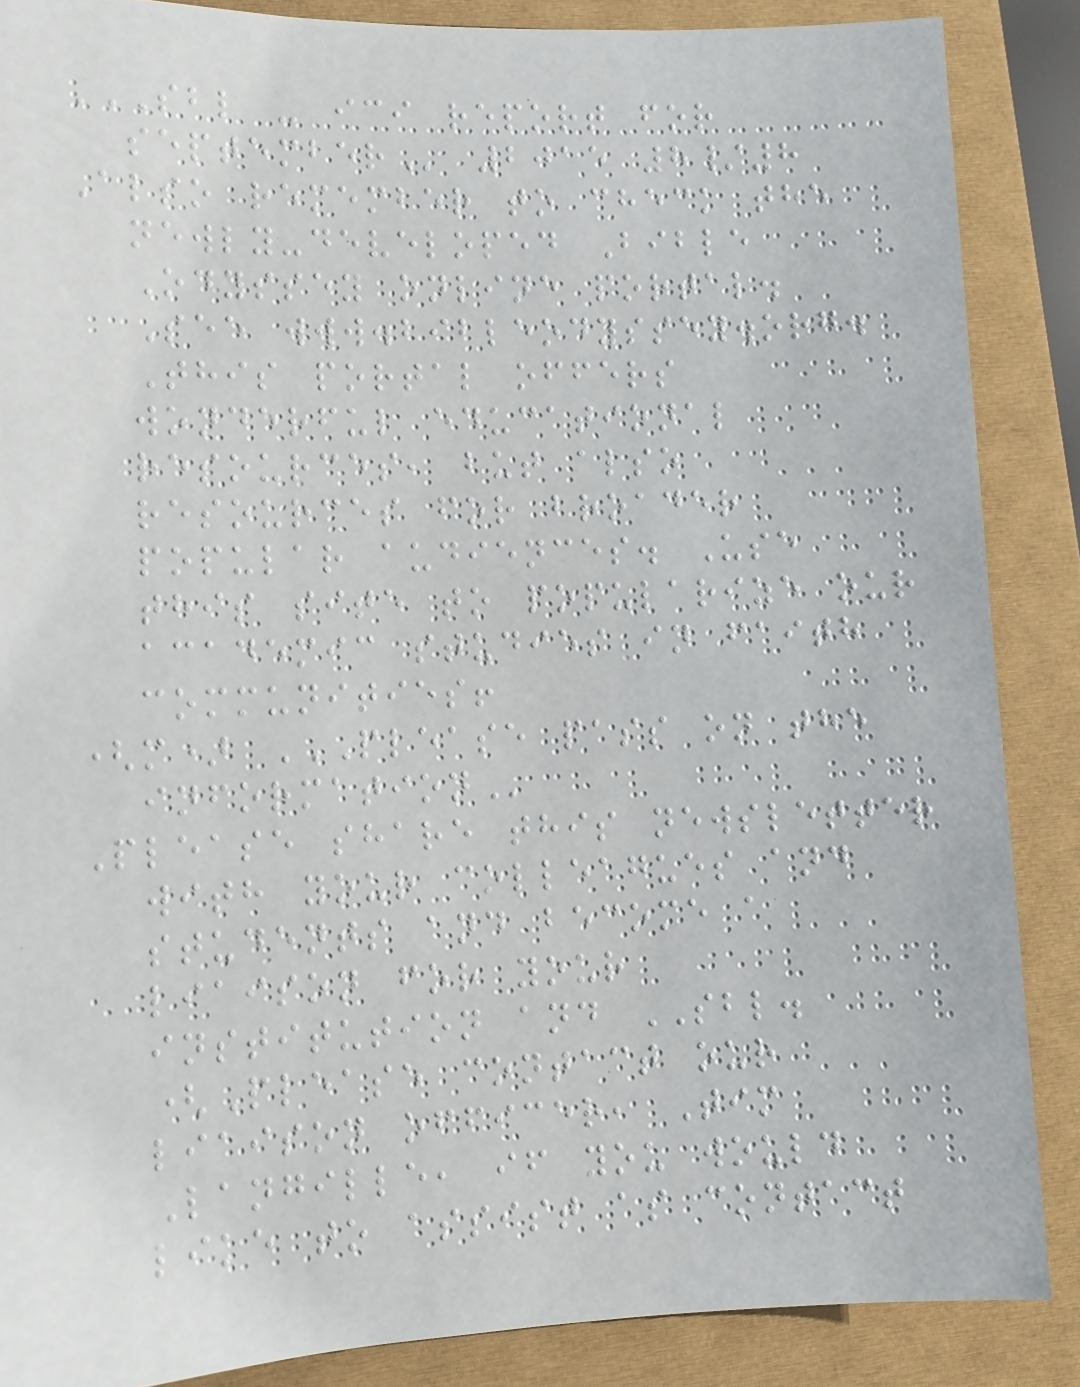SBL - ICI REPORT FOR
SEPTEMBER 2015 8/8
Also remember to check the
newly-developed Bible
Odyssey online portal.
See www.bibleodyssey.org.
This portal offers
wonderful educational
resources, but also
resources for broader
popular audiences. Use
this site to popularize our
academic studies in faith
communities!
(m) PLEASE PASS ON THE
INFORMATION
Please share this newsletter
with your colleagues and
students and become a
liaison for your
institution and SBL.
(Please contact our
liaison officer, Tim
Langille, if you would
like to assist as contact
